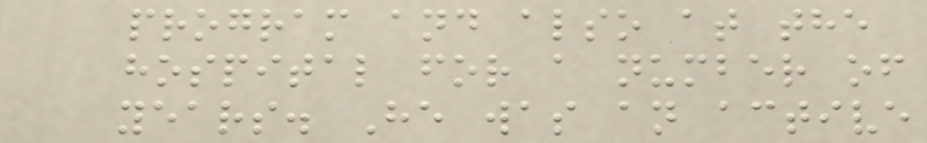program and also at the
hospital for a number of
years. He was an active
